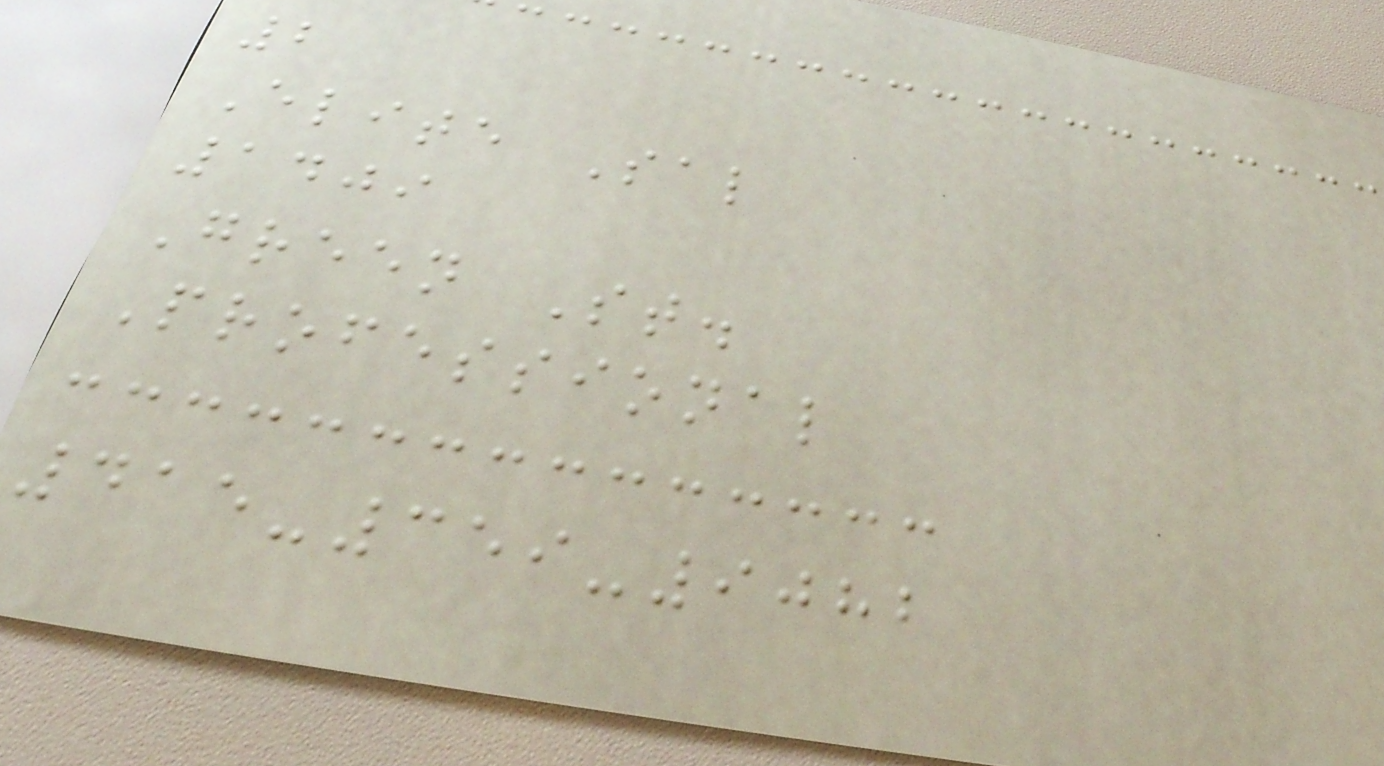2
Elite Sal
1409
Green St.
Professional
415-359-9082
